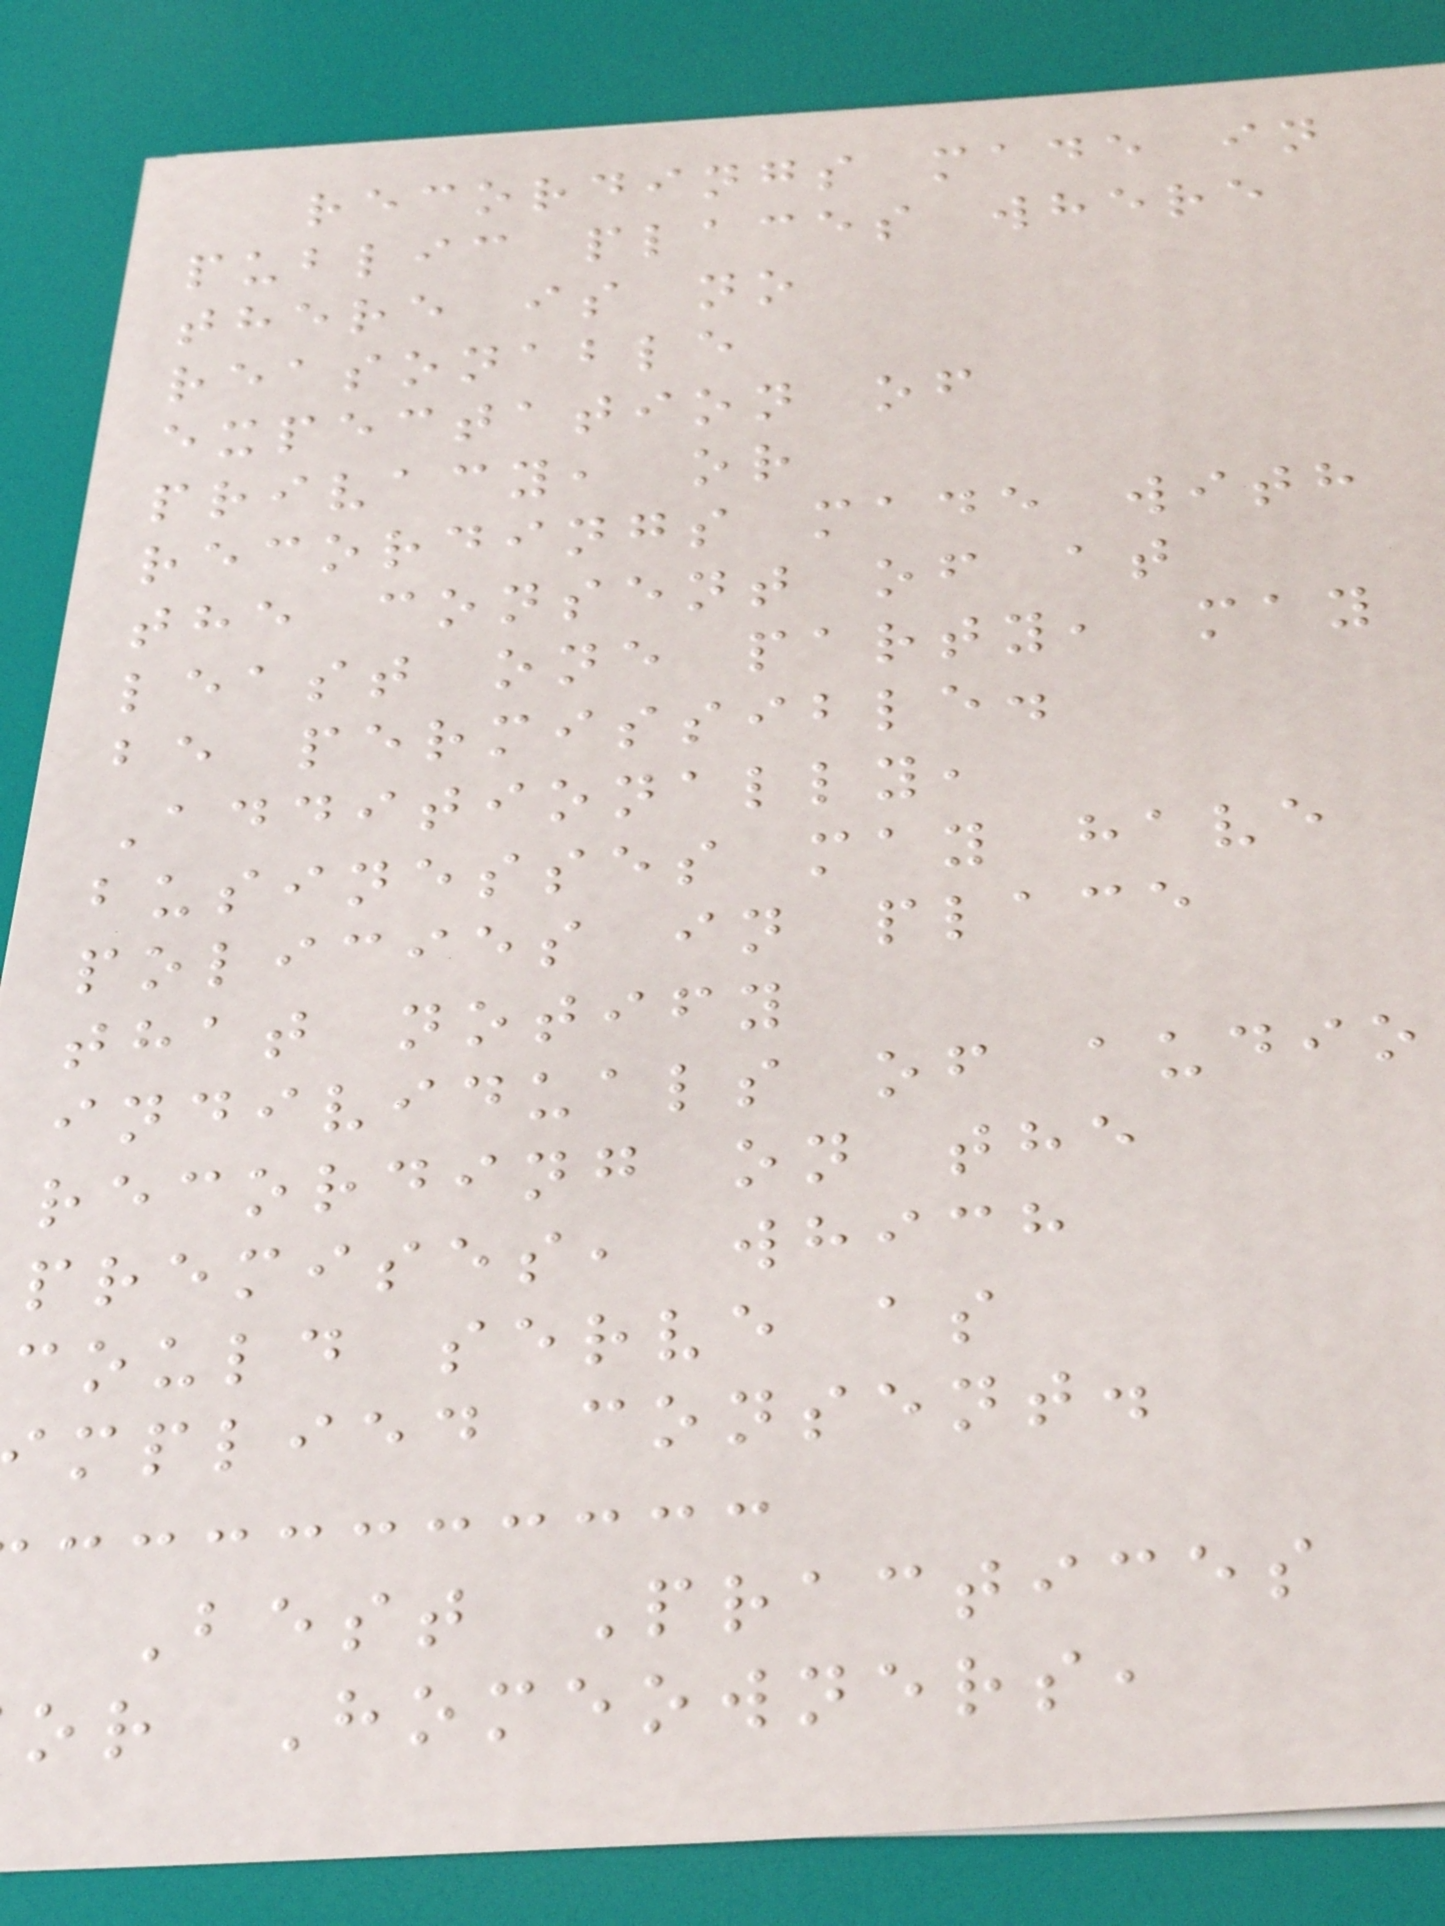recordings made in
public places where
there is no
reasonable
expectation of
privacy, or
recordings made with
the consent of at
least one party, may
be permissible.
Additionally,
businesses may have
policies in place
that notify
individuals of audio
recording on the
premises, which
could serve as
mplied consent.
Best Practices
or Homeowners,
